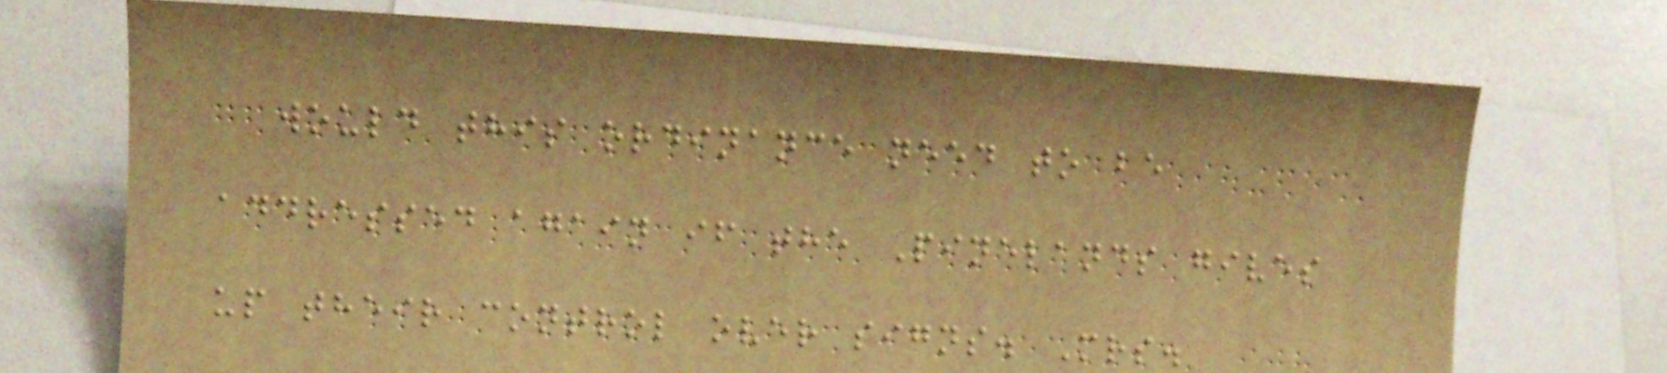would this ordinance need to be
addressed again if the Pinelands gives
up their control over signs. Mrs.
